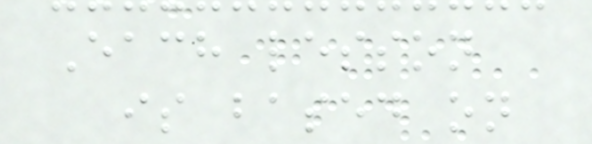Each lesson
is based on
